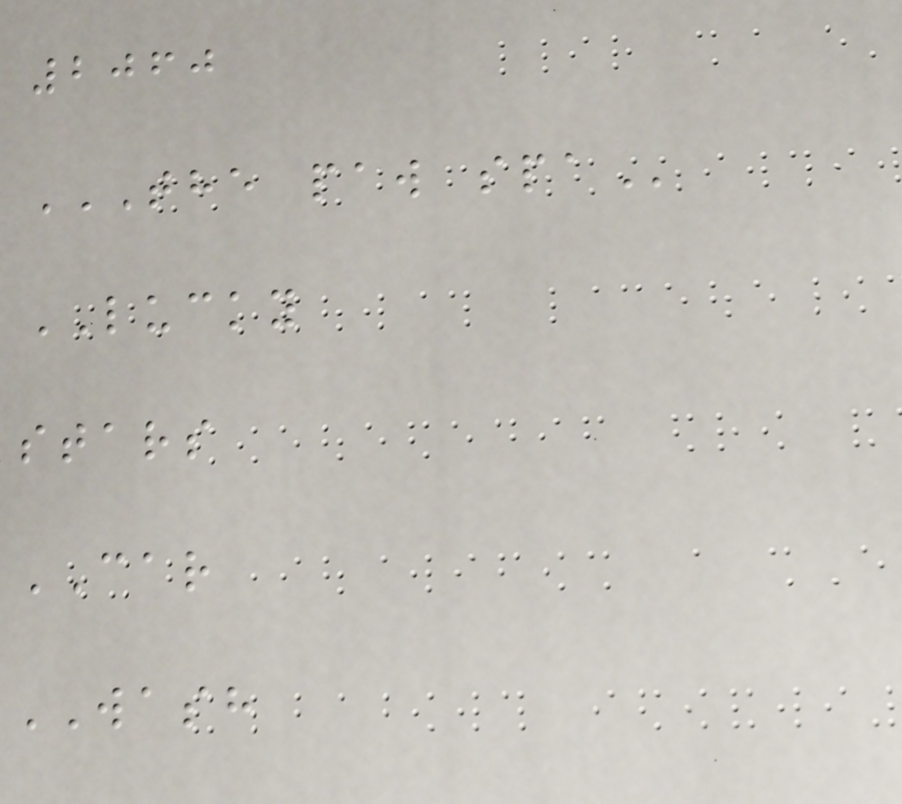2060
THE PAW SPA
LUCKY
stars
CAR
WASH
